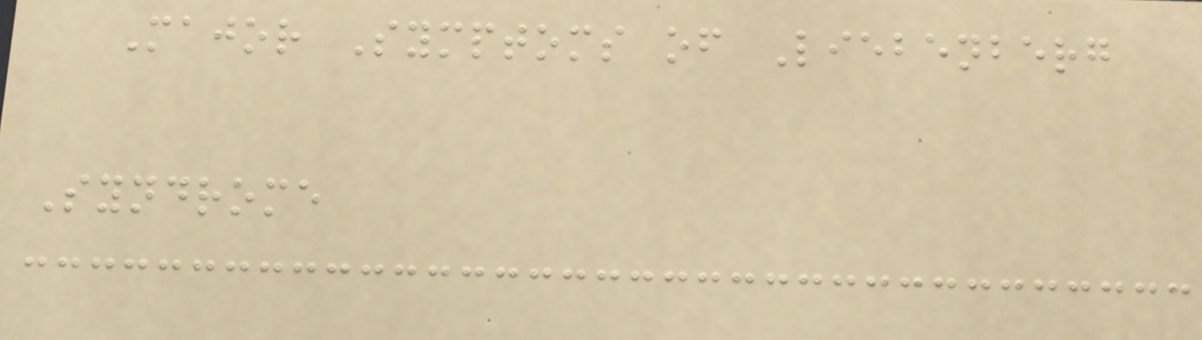Major Symptoms of Liebenberg
Syndrome
